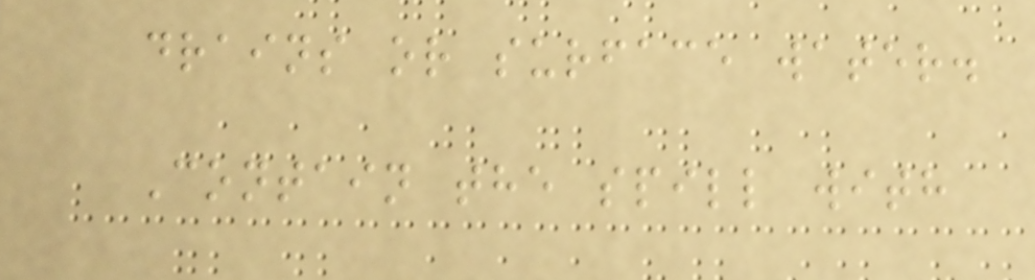drains or surface water.
Contain the spill with
